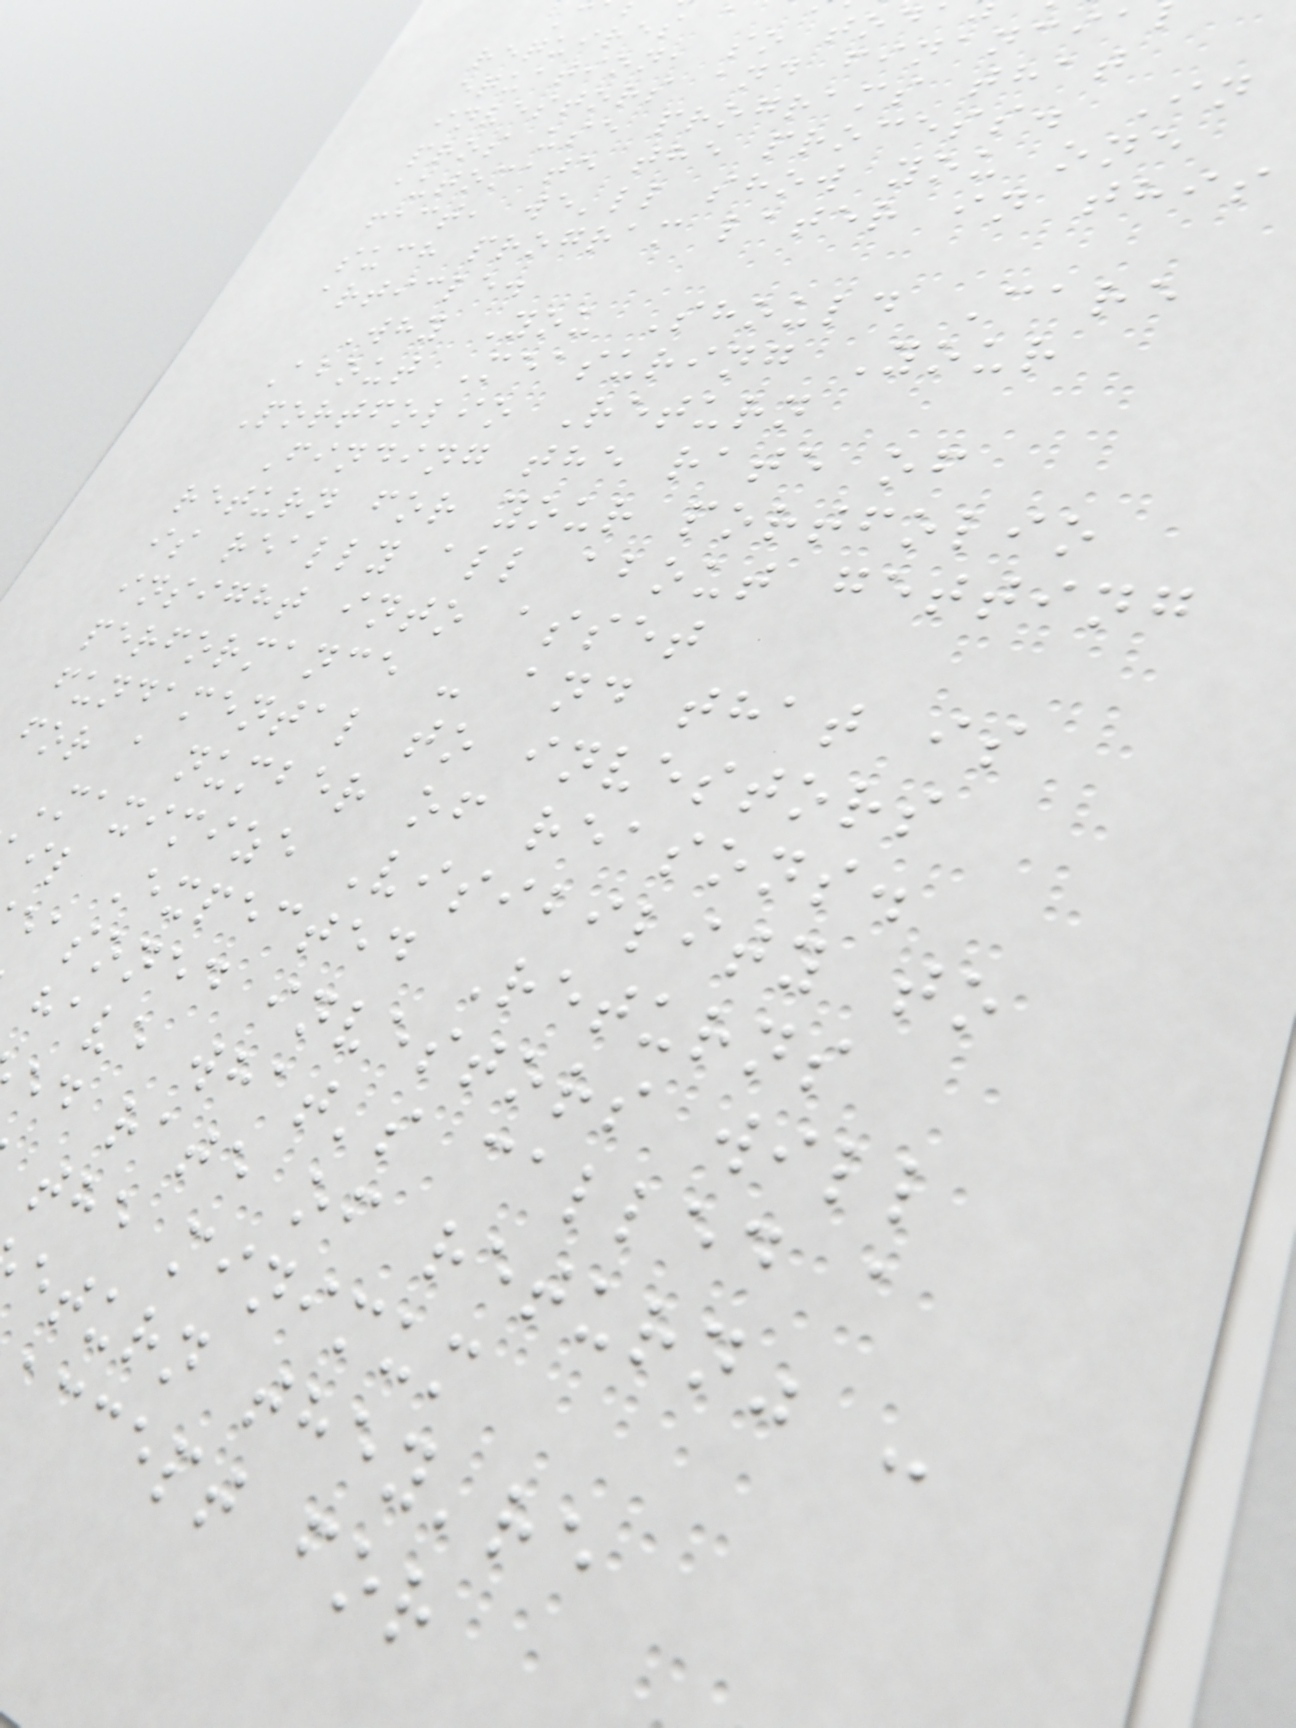requires a
equation, so tod
investors and financia
pros use programs that
automate the process. In
fact, we'll show you one
such program later in this
article.
Why You Should Care
About Measuring Your
Portfolio Return
Finding the rate of
return for your portfolio
is really all about getting
insight into asset
performance - and that is
fundamental to investors
for a number of reasons.
Maximize Visibility to
il Expected Returns
easoned investors will
have what's called a
ed rate of return" -
the minimum
eturn they're
ccept for
